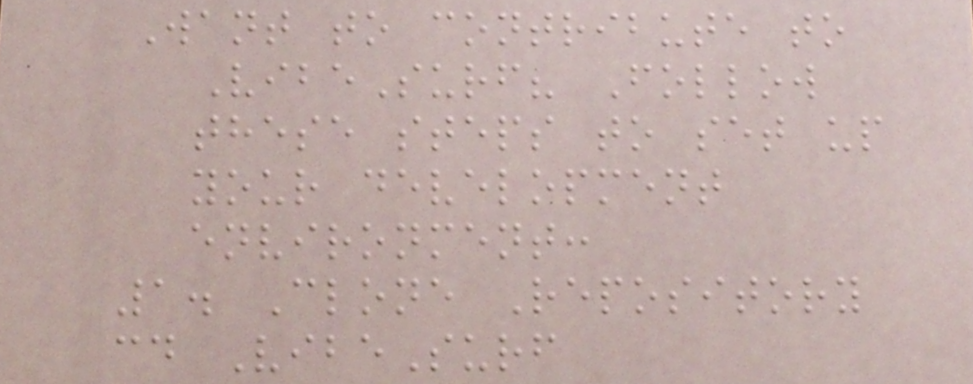Want to contribute to
VibeSurf? Follow
these steps to set up
your development
environment:
1. Clone Repository
cd VibeSurf
